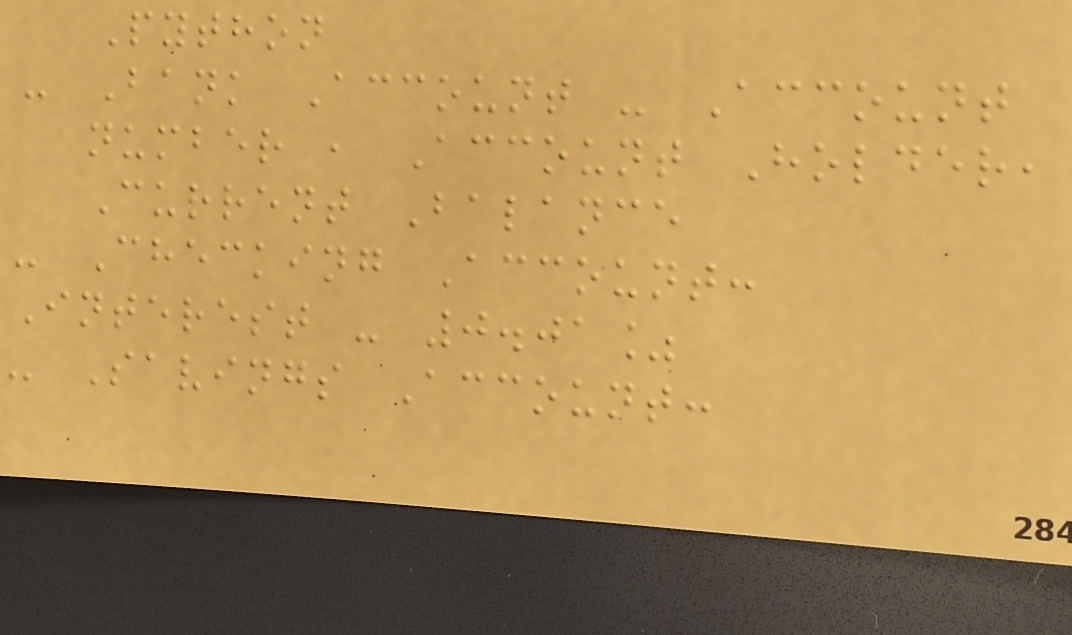Python
- Bank Account - Account
number , Account Holder,
Current Balance
- Checking Account:
Interest - 0.01%
- Savings Account:
